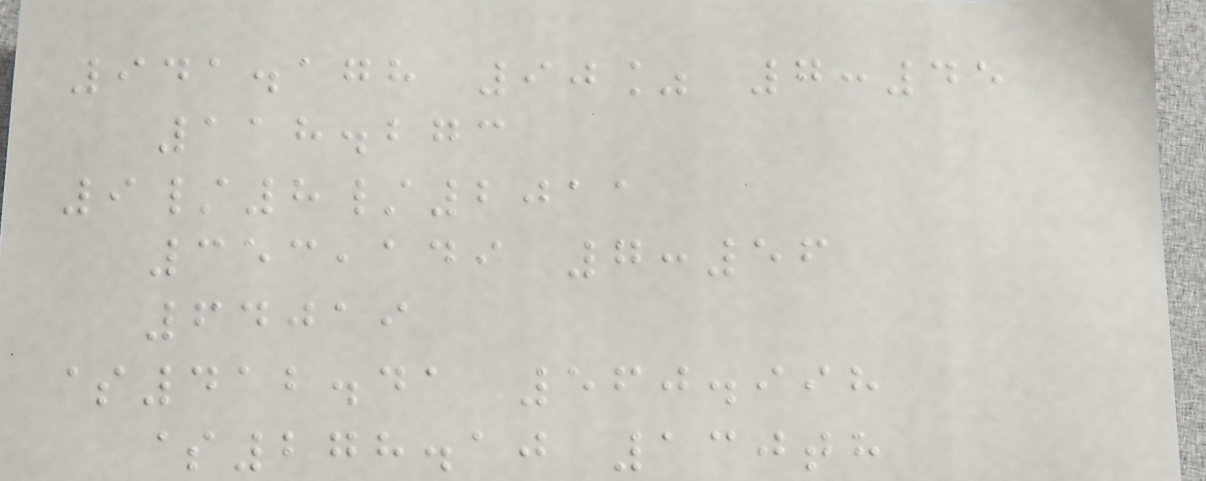941.178 90% 7:45
118.273
9/8/2011
353,149 7:56
64019
$412.41 560.998
$278.10 130th
